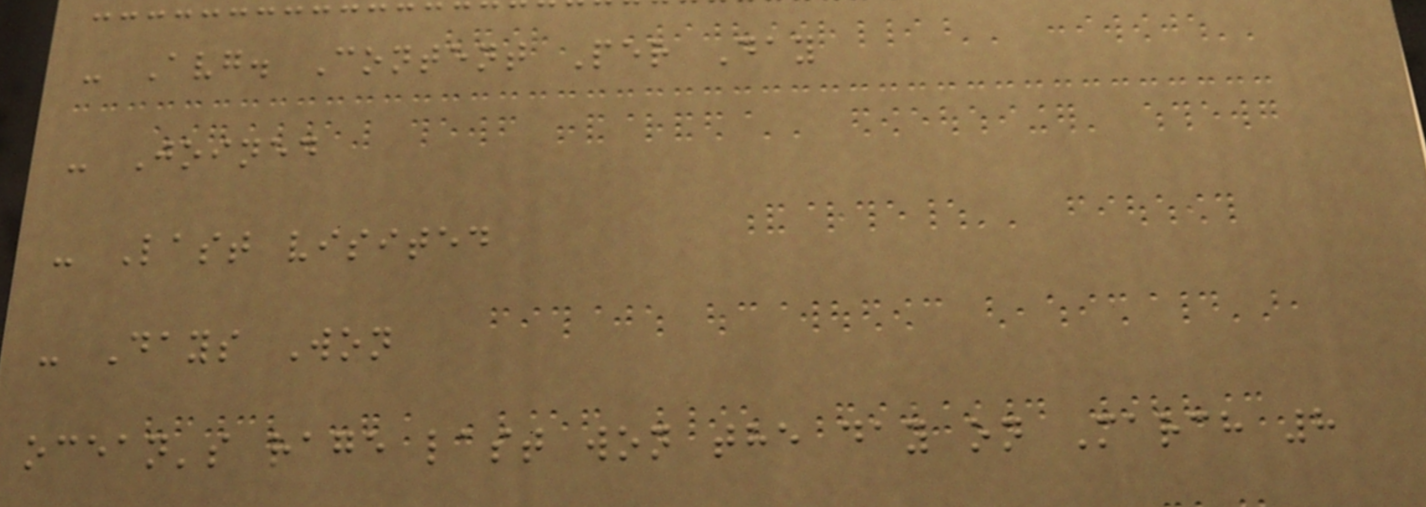- Avg. Content Per Day
- Joined
- Last visited
- Days Won
ocean's rage last won the day on March 8
